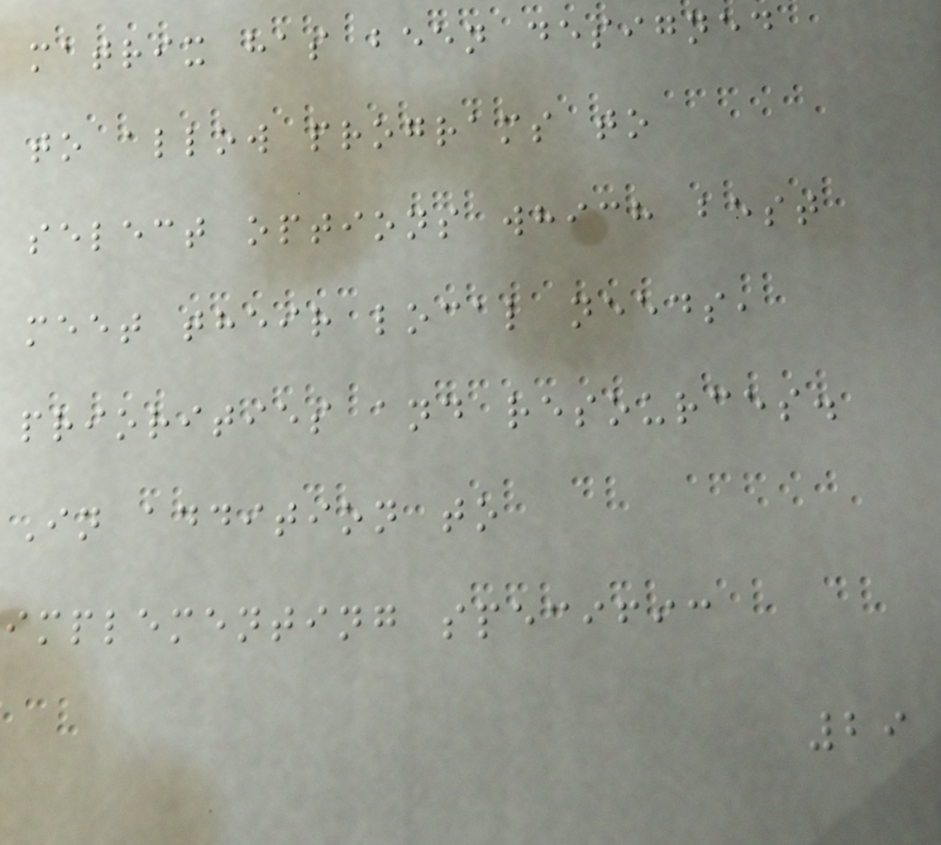matrix has been designed
to allow programs to
select options which best
meet their local needs,
priorities and resources.
In addition to
implementing specific
29
